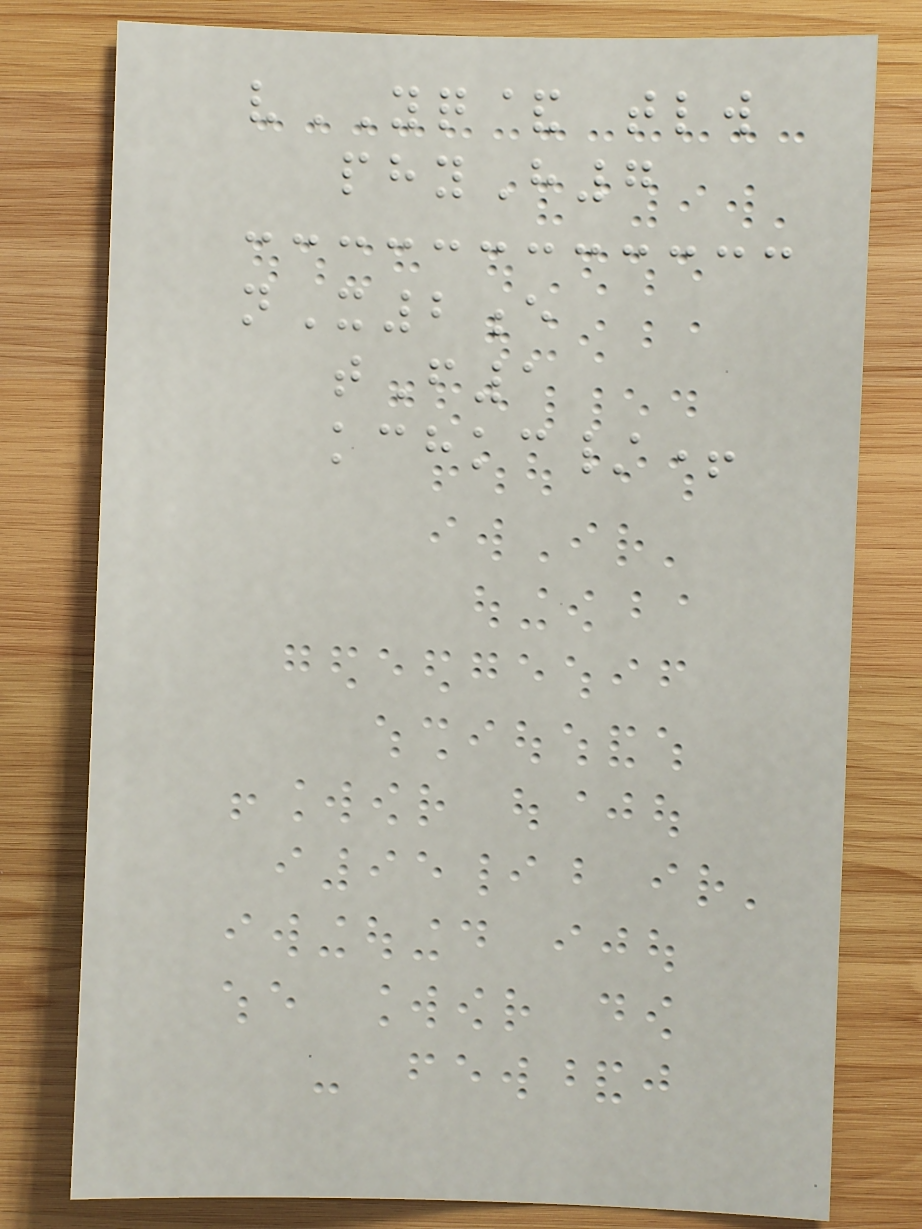vYQ& tlw
phyH7
nX2e
tF1
kchkc/+
